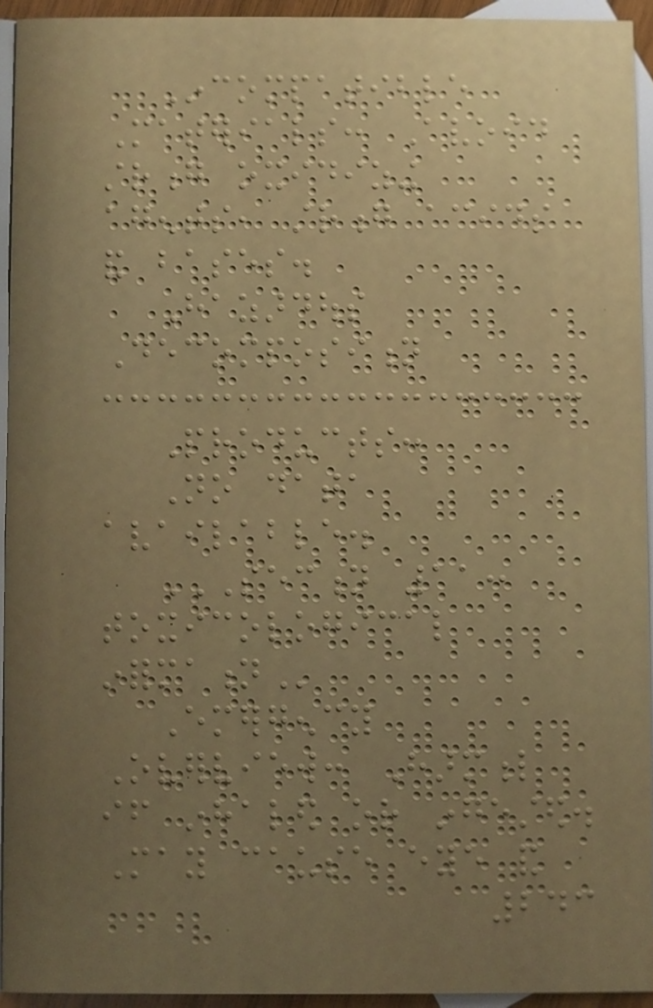Incompatible
Materials: Avoid
strong oxidizing
agents, strong acids
and bases.
Hazardous
Decomposition
Products:
No data
available.
SECTION 11:
TOXICOLOGICAL
INFORMATION
Emergency
Overview: Harmful
if inhaled or ingested.
May cause eye and
243
